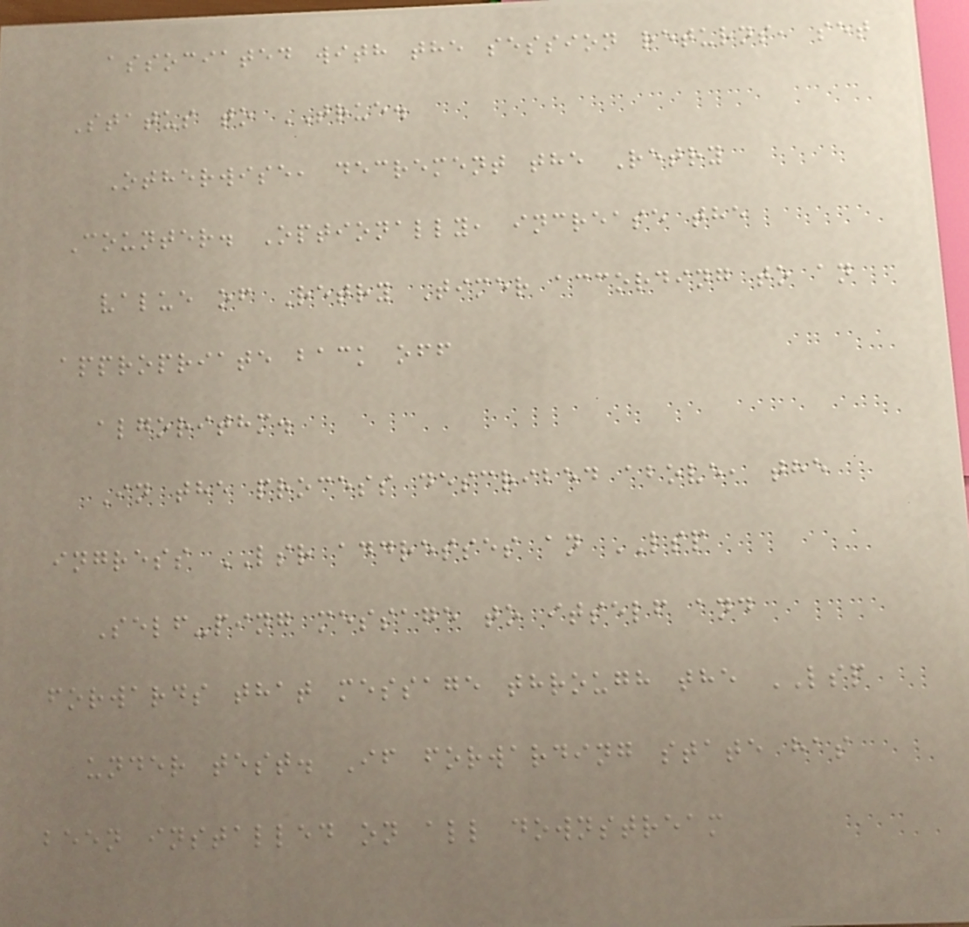associated with the session returns, set
Status to TRUE.
Otherwise, decrement the Retry
Counter. Optionally, increase the
value of Retry Timer according to an
appropriate back off
algorithm.
In the process described above, the
ingress LSR addresses an LSP
Self-ping message to itself and
forwards that message through the LSP
under test. If forwarding state has
been installed on all downstream
